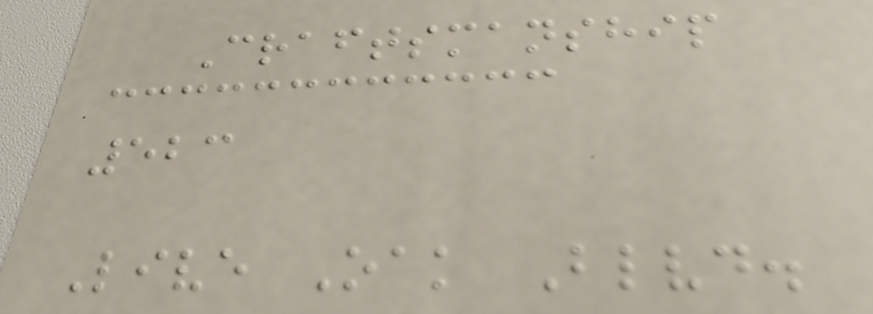Craftsmanship
523
Live Oak Blvd.
